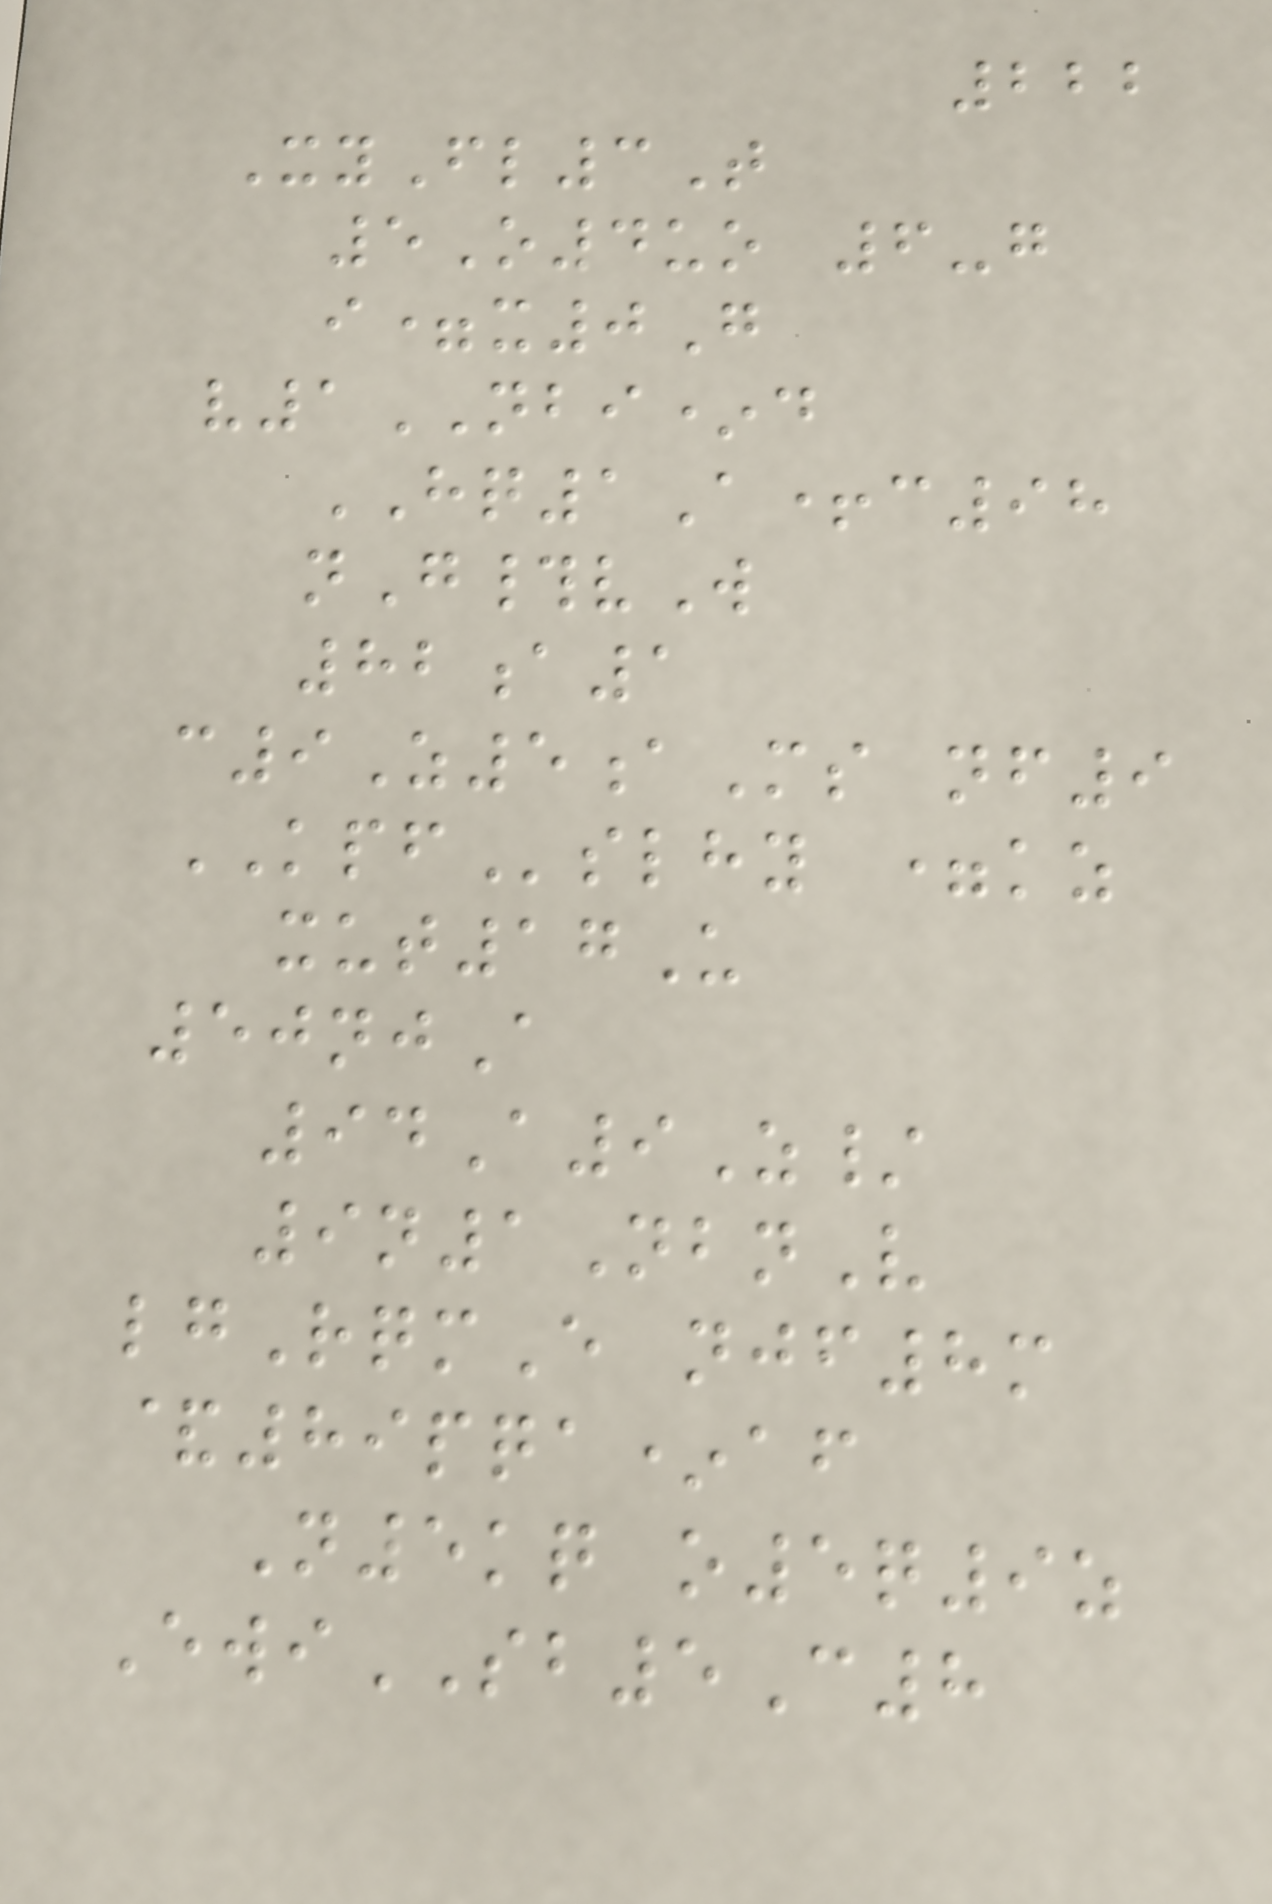222
XyFl3T
5O4uo 6-g
i=x0G
v1NBI*d
HQ1A+c98
nG#vW
82a1
c9Z5aMs nf9
KPFslhy =kz
xut17U
50njA
94A9Z/
9n1NbnV
lgRqmE njf8m
&89pqa*af
N5kq o5q9z
EwiSB5C8
